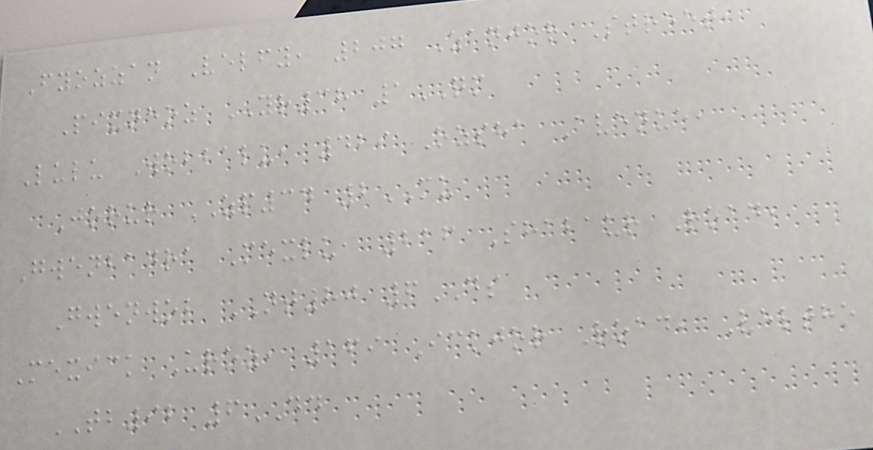Fyozzan Velfy, 207 Zanjor Street,
Pixneoz YR38 1QM
Lulu Wobbalu, 429 Ozsha Avenue,
Jorur ZP34 2MU
Gwenbadra Mexlu, 216 Shabaur Road,
Gwenwob NT80 6DS
Mexick Uroz, 169 Ickjor Road, Veltho
TB92 6DD
